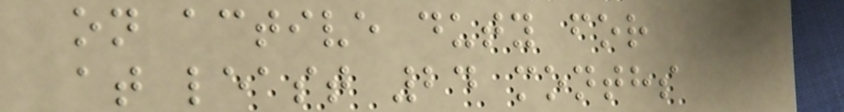on active duty for
at least 24 months
